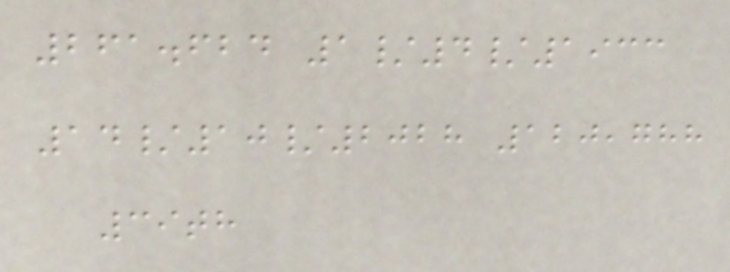261.624 1/4/1933
14/10/2028 120,788
39th
